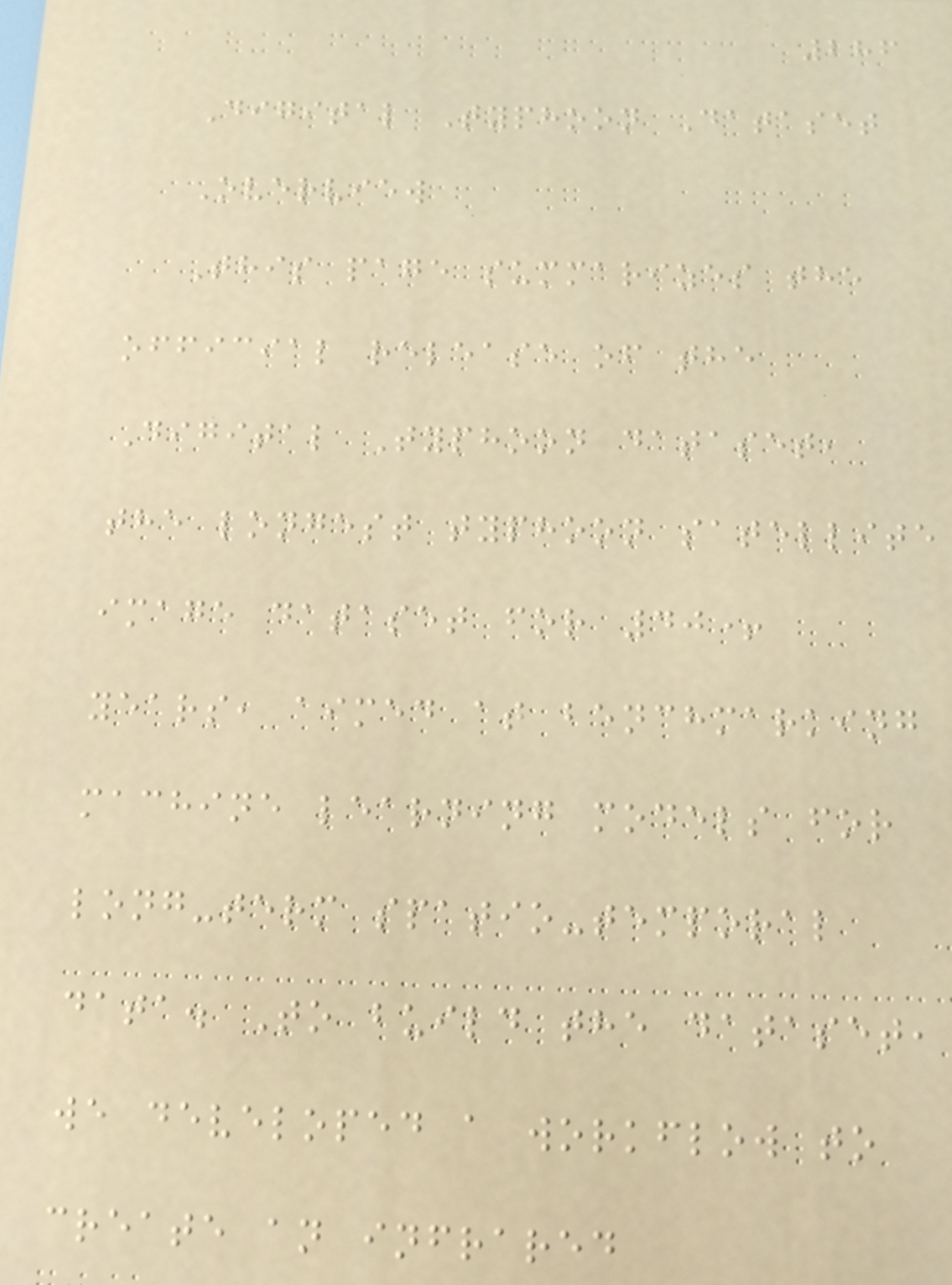286
Digital Typhoon Dataset
Overview
This page summarizes the
official release of the
Digital Typhoon dataset,
the longest typhoon satellite
image dataset for 40+
years, aimed at benchmarking
machine learning models for
long-term spatio-temporal
data. To build the dataset,
we developed a workflow to
create an infrared
